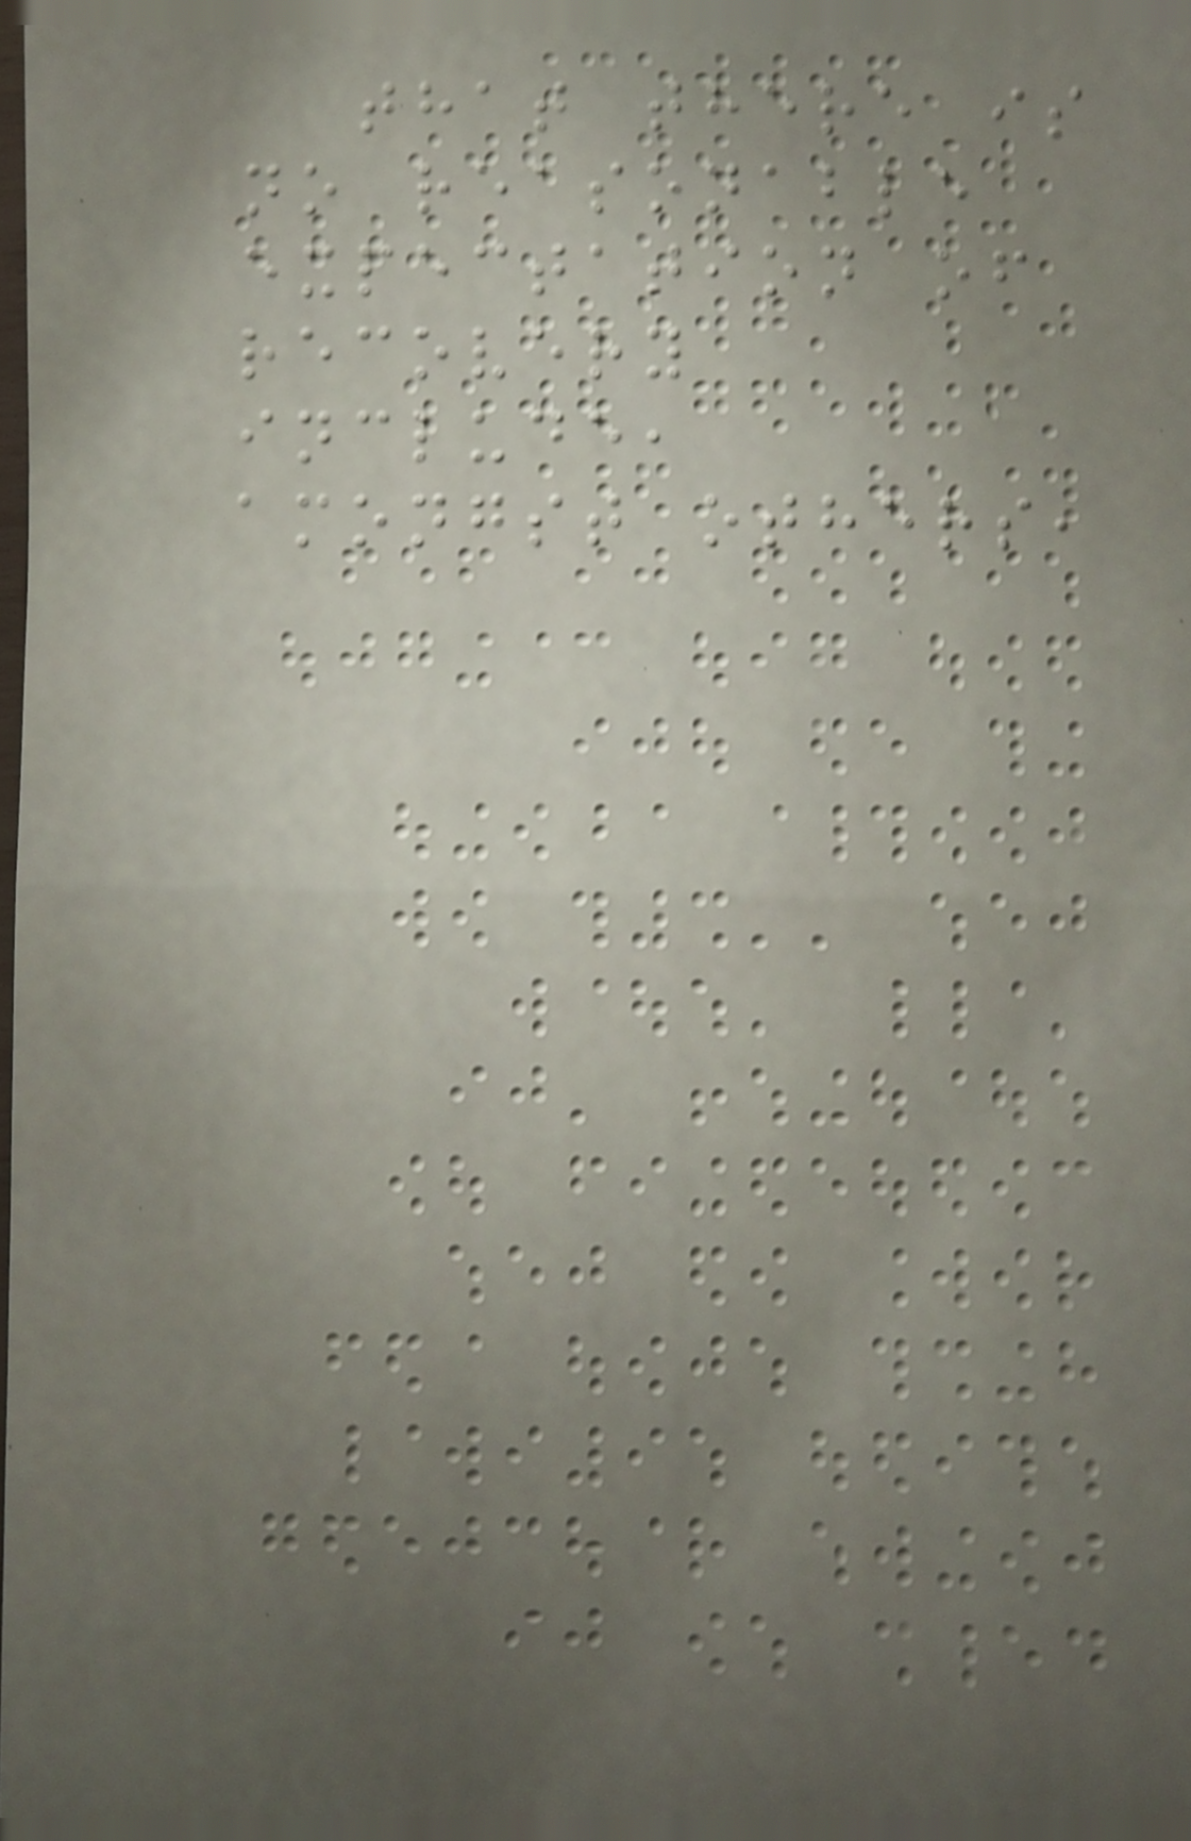that there is
no reasonable
expectation of
recovery
include,
amongst others,
